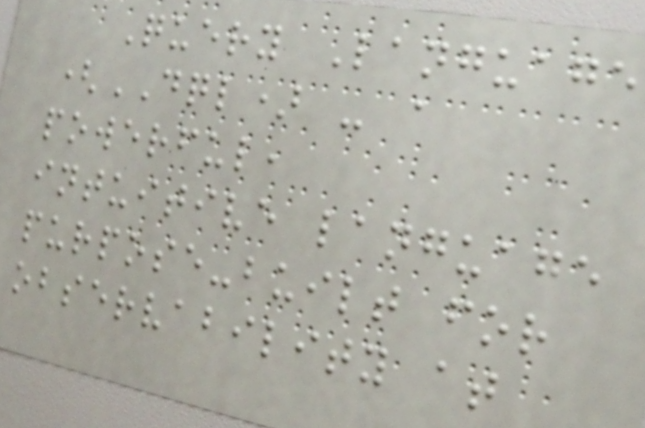Query Language
(DQL) - a
powerful,
intuitive language
purpose-built for
observability at
